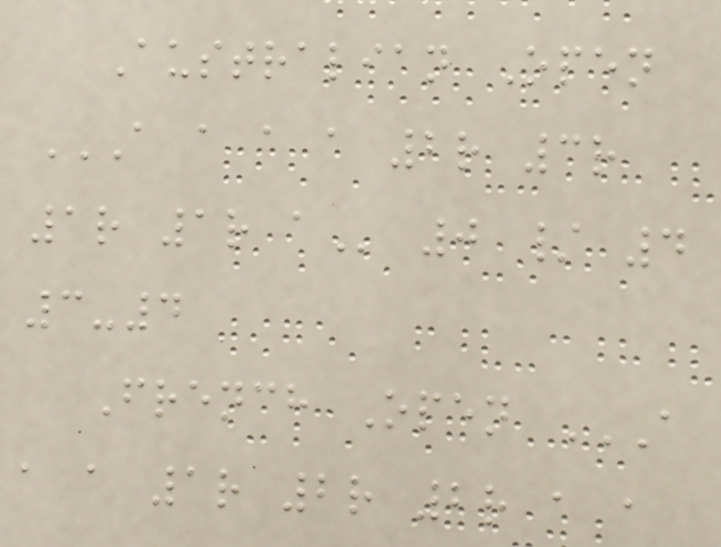Australian Open
A A A A 2R 3R
1R 1R A 0 / 4
3-4
French Open A
A A 1R 2R 2R A A
